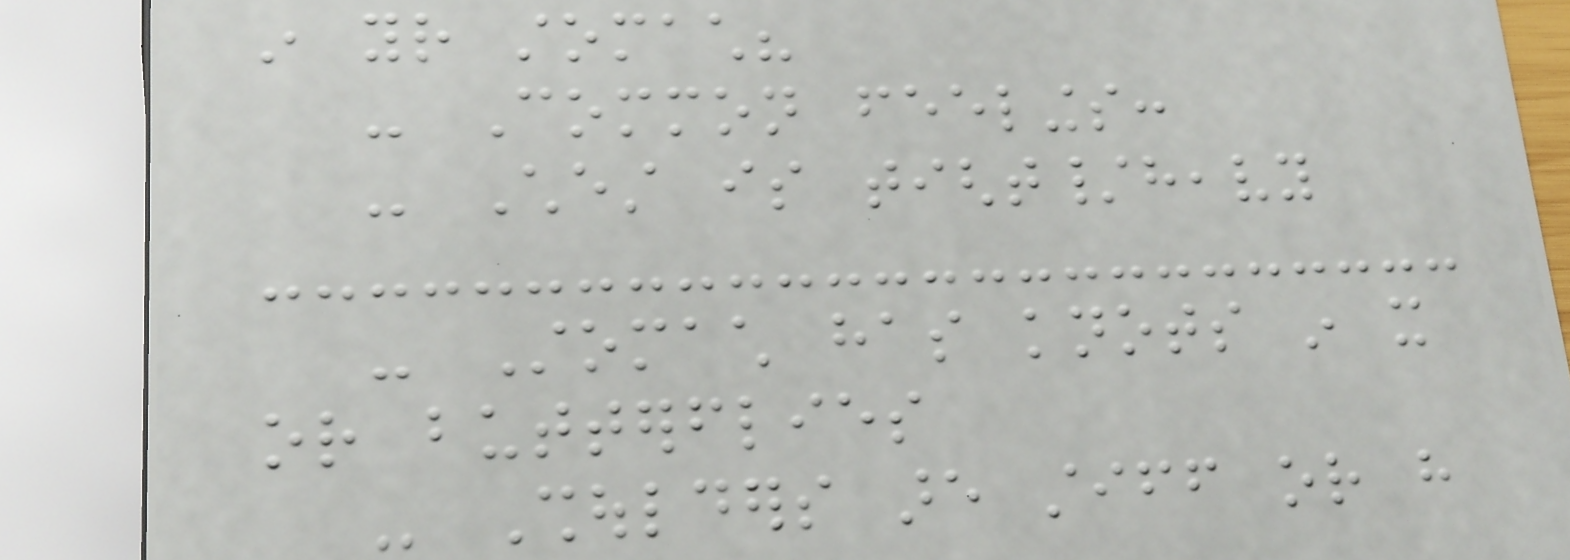in your stomach?
- Common feelings:
- Chest is tight/heavy
- Stomach has knots in it
or butterflies
- Shoulders are stiff or have
